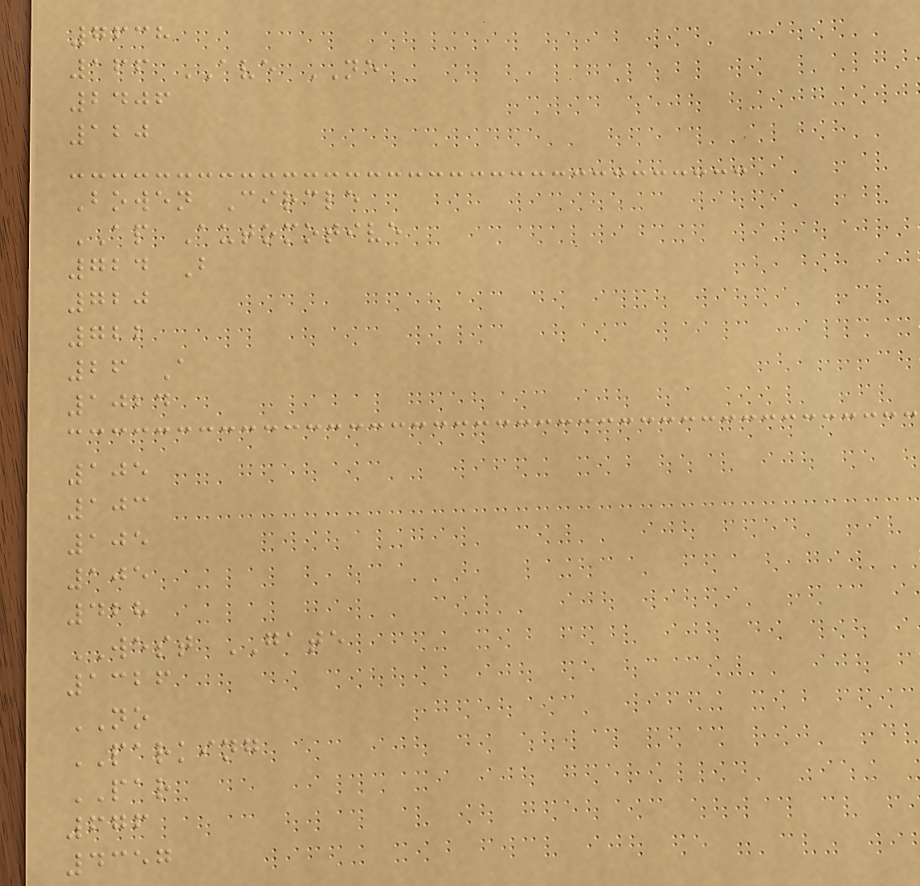7638
166 AVE NE
2406
120
Bowen Circle
AP Automotive
724 B
720
722
26 A
1024
105
103
105
105
428
WEST GATE
1326
NO
PARKING
PAR
676
4357
